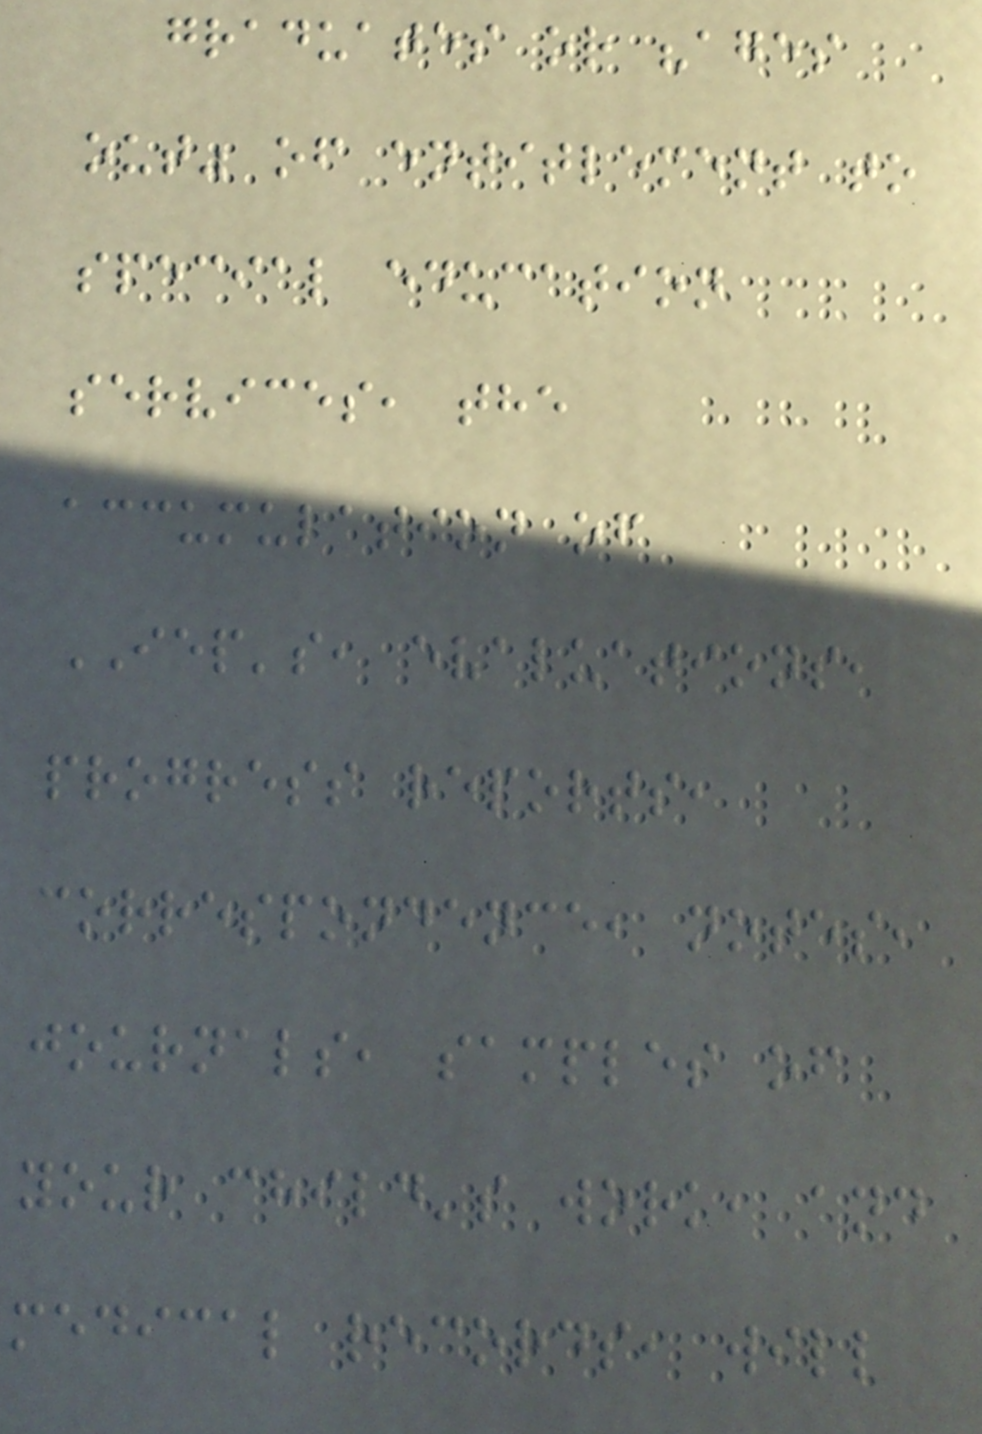graduates or "ages
out" of entitlement to
special education
services, the
accumulation of
IEP's, evaluations,
progress reports,
correspondence, notes,
journals, samples of
your child's work, and
medical records, will
